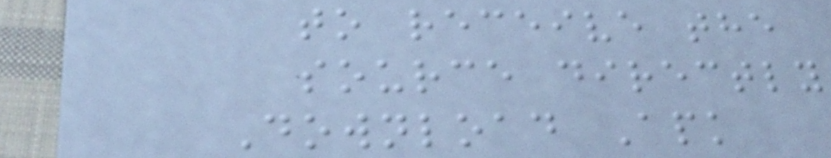to receive the
source directly
Download Apk
